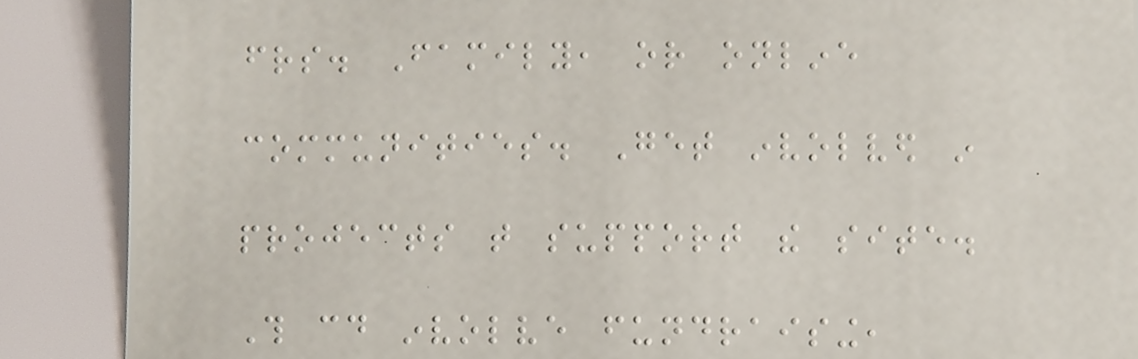friends. Family, or online
communities. Get involved in
projects that support the site.
This could involve fundraising,
